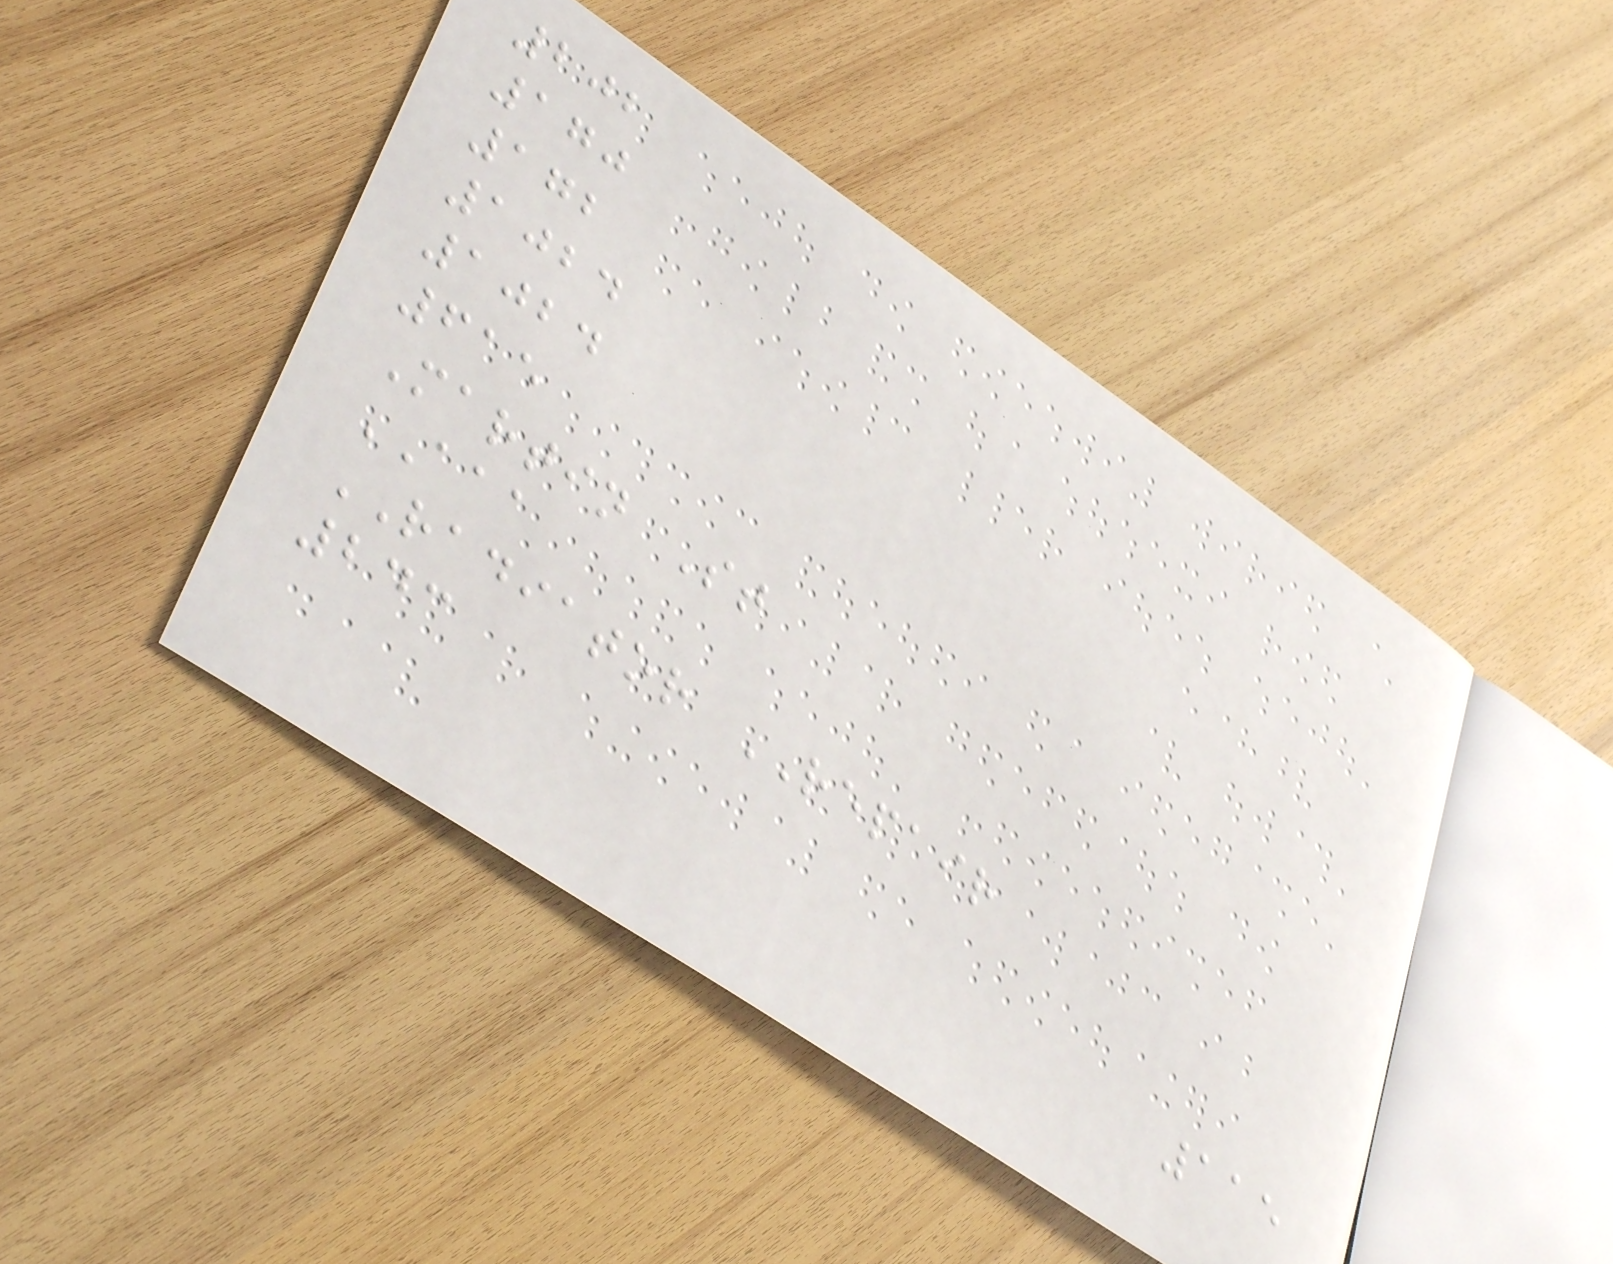202
170
172
1024
1024
615
Martin St
AAA
RADIATOR REPAIR
243
115
